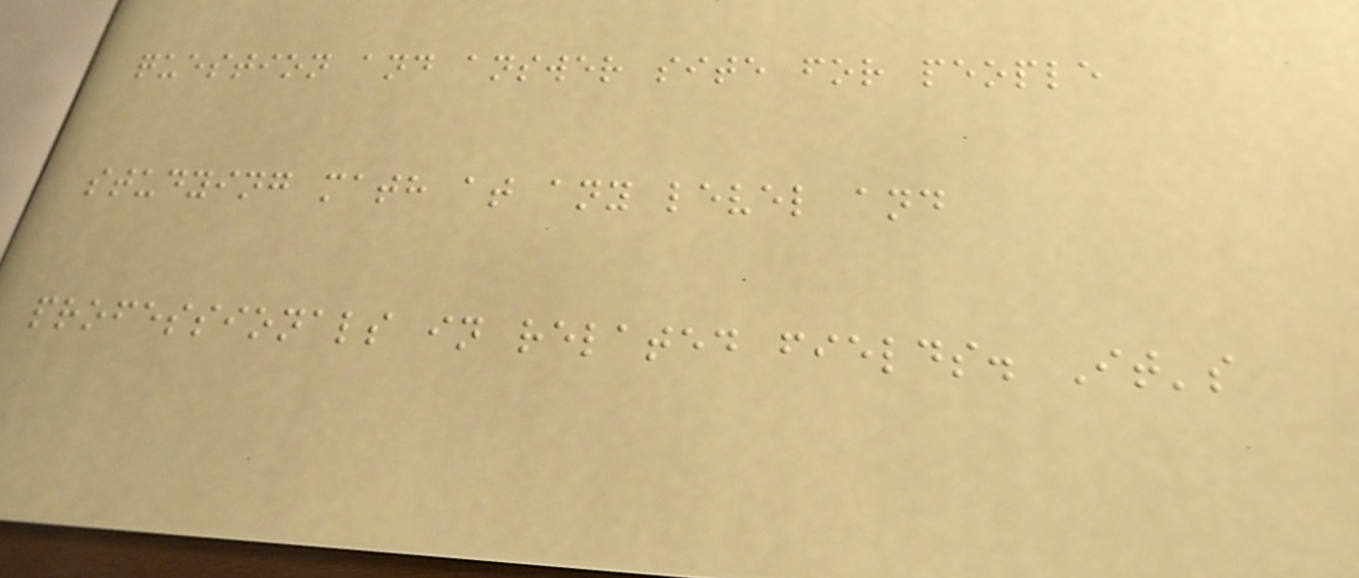question and answer site for people
studying math at any level and
professionals in related fields. It's
